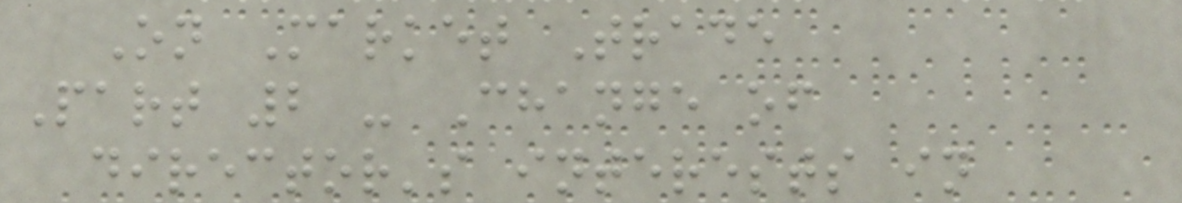On Market Trade
Part 2 - Change of
director's interests in
